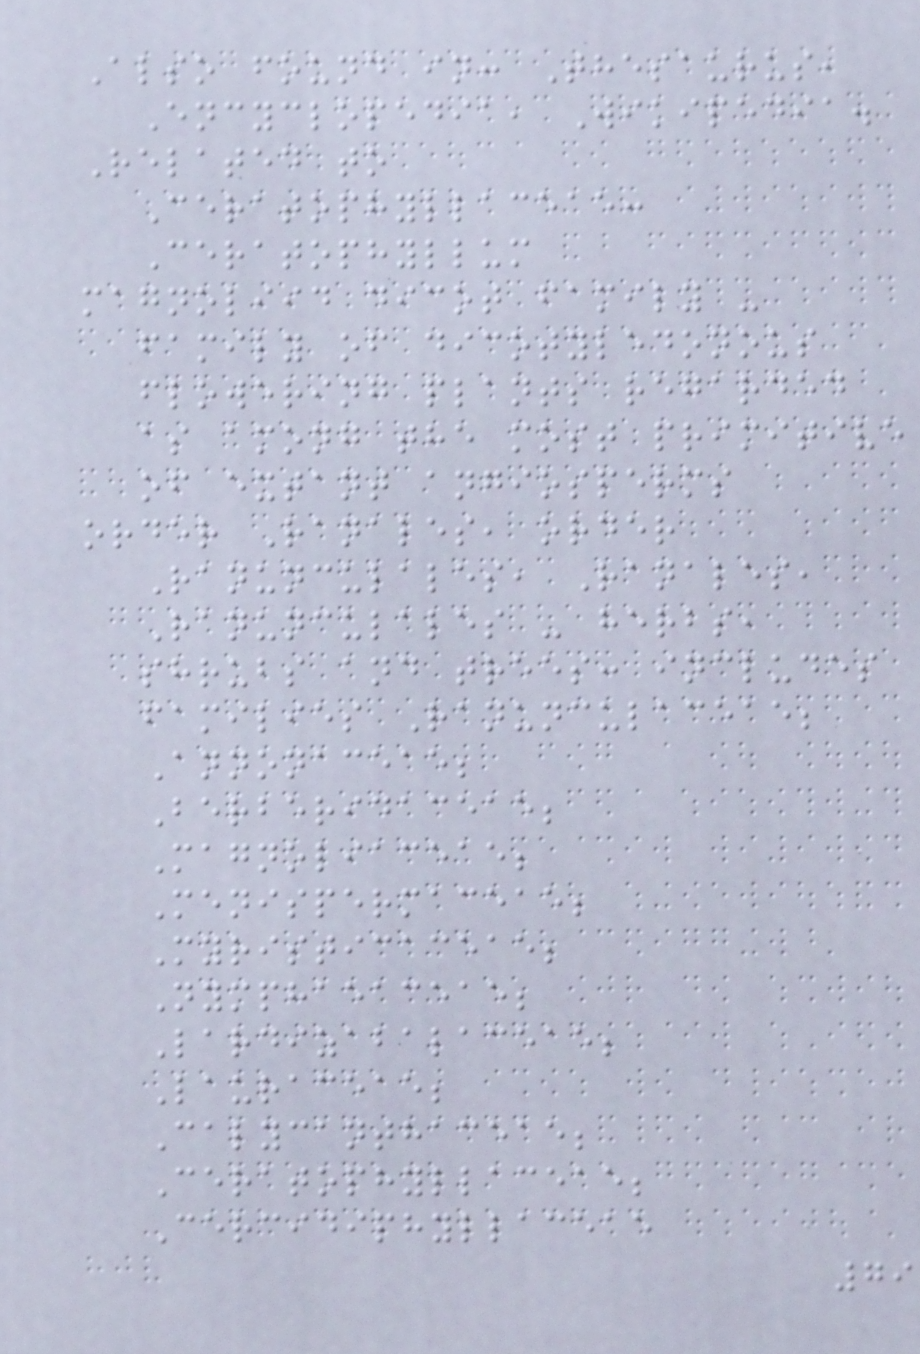Also found in: Thesaurus,
Encyclopedia, Wikipedia.
Related to
Ceratophyllaceae:
Ceratophyllum
magnoliid dicot family -
family of dicotyledonous
flowering plants regarded
as among the most primitive
of extant angiosperms
order Ranales, order
Ranunculales, Ranales,
Ranunculales - herbs,
shrubs and trees: includes
families Ranunculaceae;
Annonaceae;
Berberidaceae;
Magnoliaceae;
Menispermaceae;
Myristicaceae;
Nymphaeaceae;
Lardizabalaceae;
Lauraceae;
Calycanthaceae;
Ceratophyllaceae;
Cercidiphyllaceae
79
